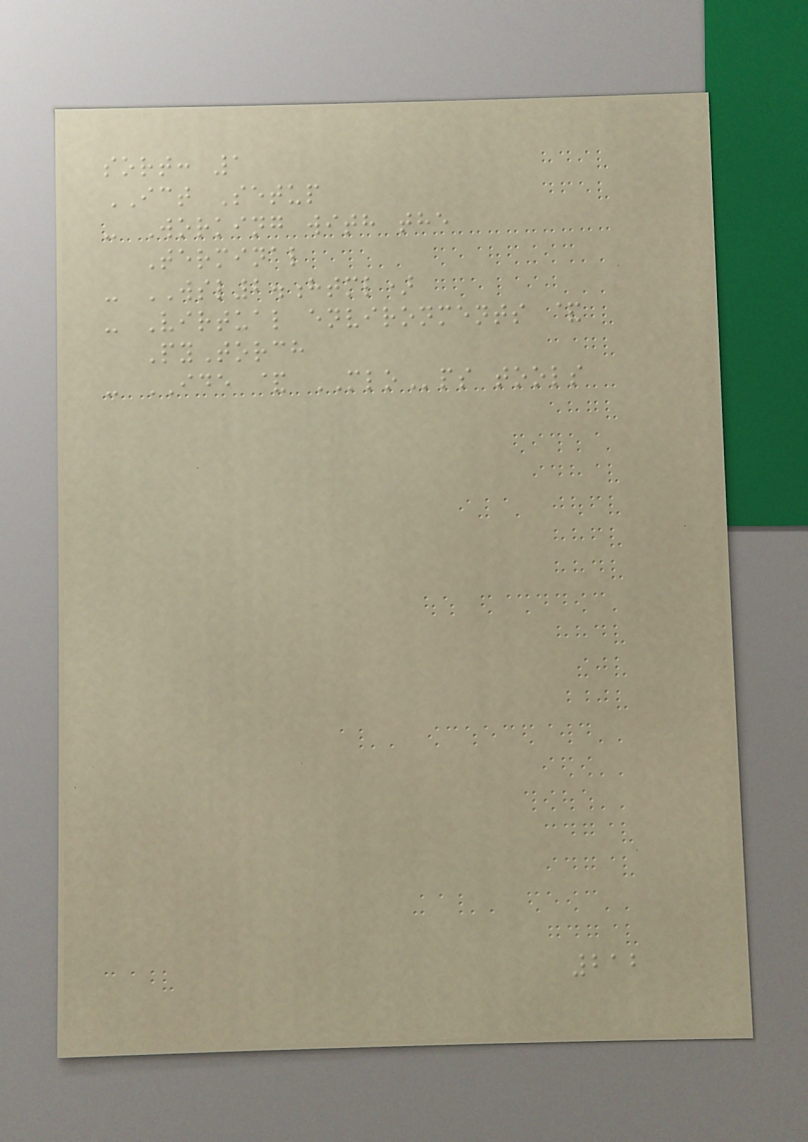sort: 1
ICT Setup
- Working with the
Terminal
- WSL2.html)
- Virtual environments &
PyTorch
- IDE & MLOps tools
212
